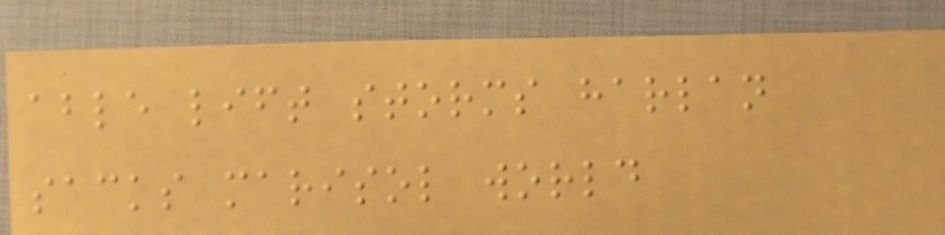able lift storms harlan
sacks marisol world
